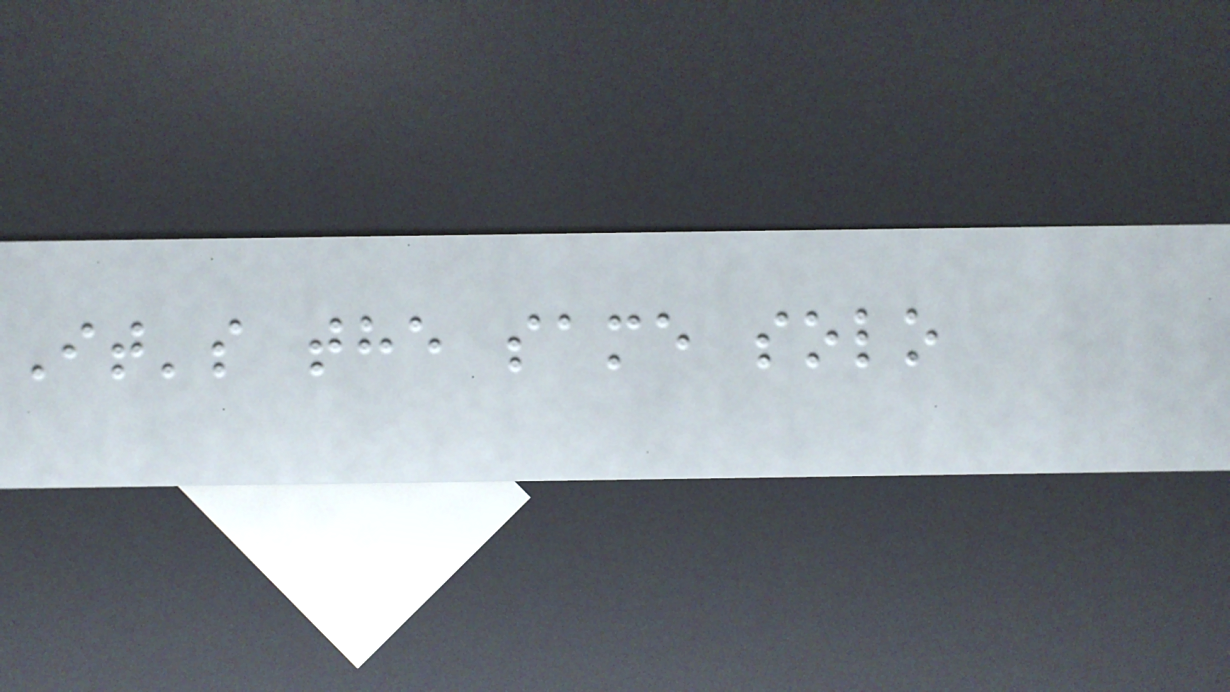It's the same solo
